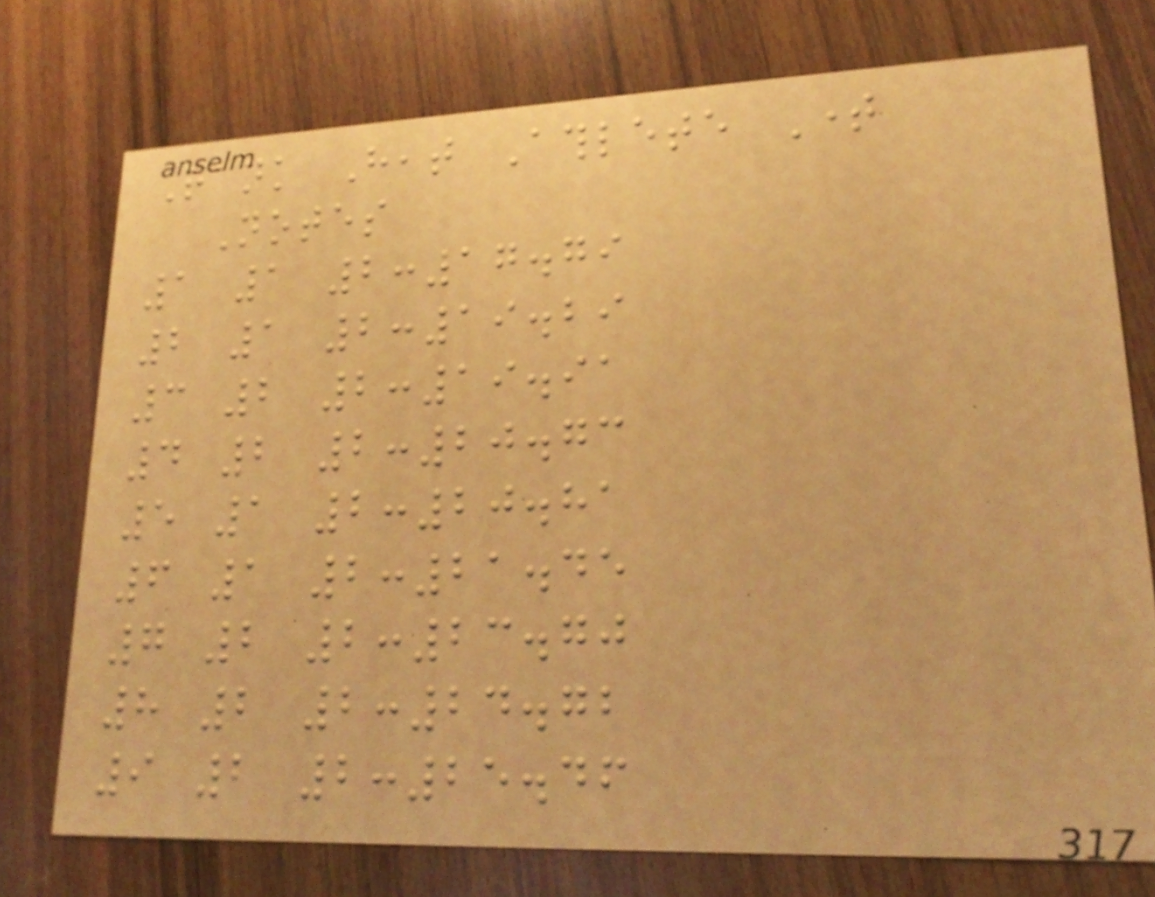Rank Heat Athlete Time
Notes
1 1 2:17.79
2 1 2:19.29
3 2 2:19.91
4 2 2:20.73
5 1 2:20.81
6 1 2:21.45
7 2 2:23.70
8 2 2:24.72
9 2 2:25.46
